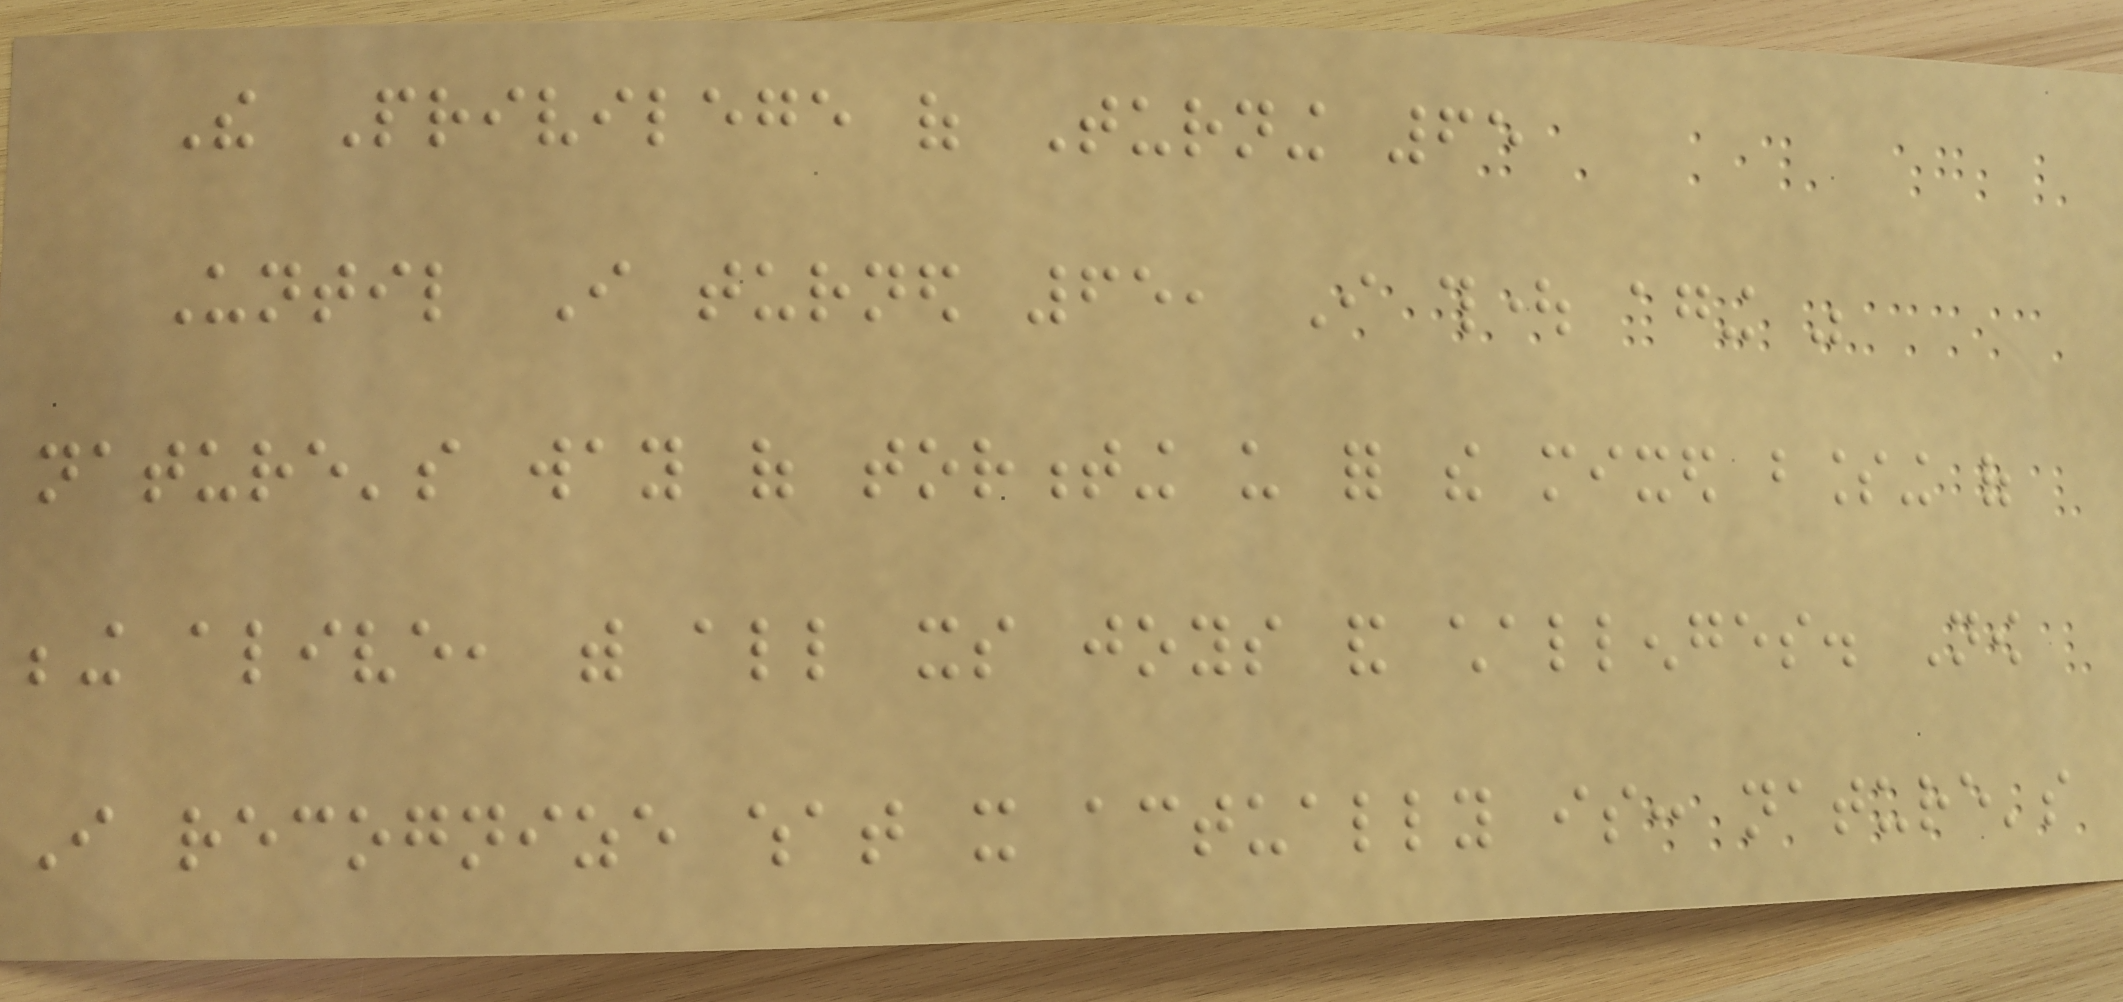The Privilege of Turning 65
Until I turned 65, I thought aging was
nature's way of tormenting us for the mixed blessing of
being alive, with all its joys and challenges. Now
I recognize what it actually is: nature's
